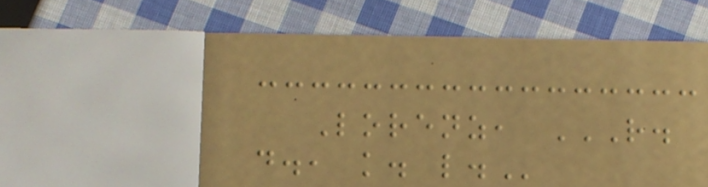Lorenz, R.
D., K. L.
